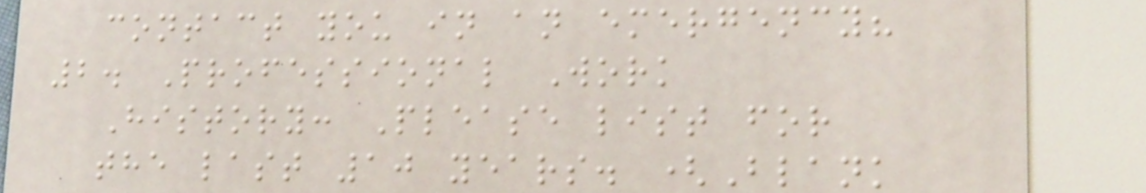contact you in an emergency?
2. Professional Work
History: Please list for
the last 10 years. (Blank
